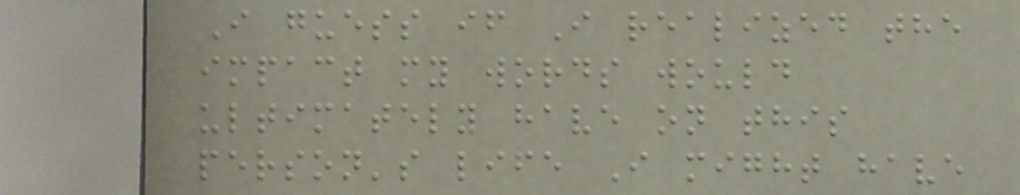I guess if I realized the
impact my words would
ultimately have on this
person's life I might have
